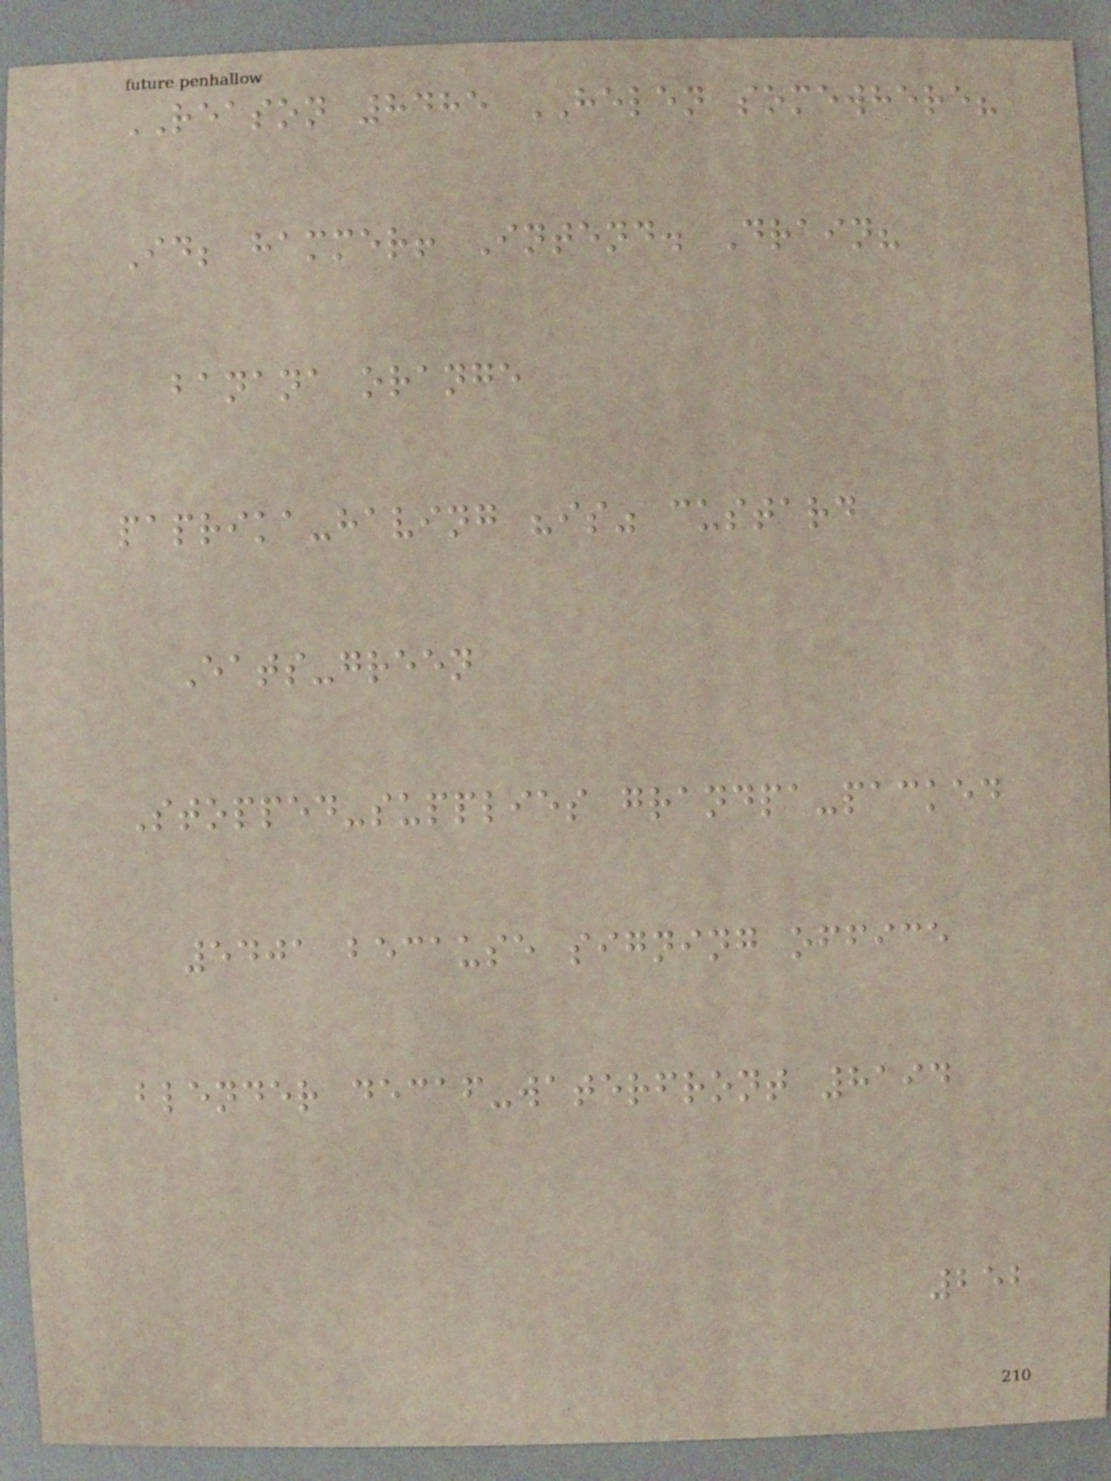REASON 8485 HELEN somewhere?
Id; hammer! Intend. Drain?
banana orange
paprika-having "is" custard
Eats-green
Stopped-supplies grandpa-packed
5401 because signing office
blender decaf-waterfront 8194
252
